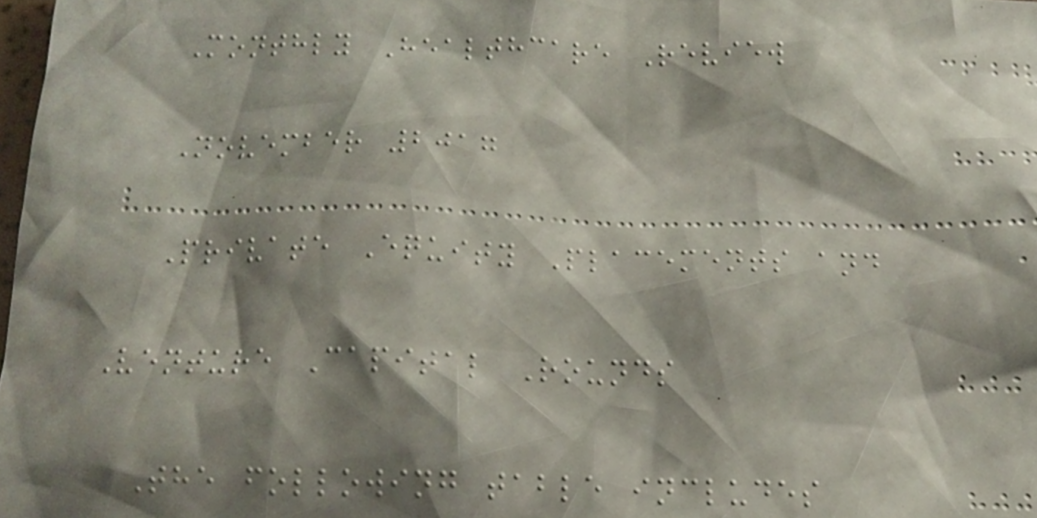Monthly Healthcare Review
November 2017
Private Equity Placements and
Venture Capital Rounds
The following table includes
